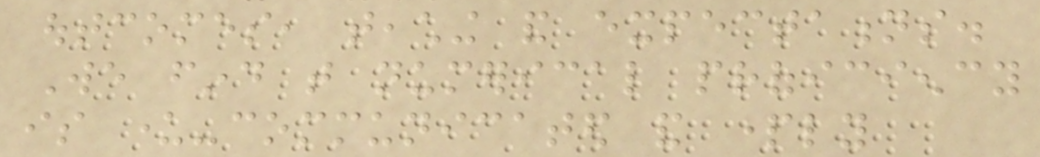outcomes, teaching and expectations.
We find that numerical proficiency
is under-communicated and partly
